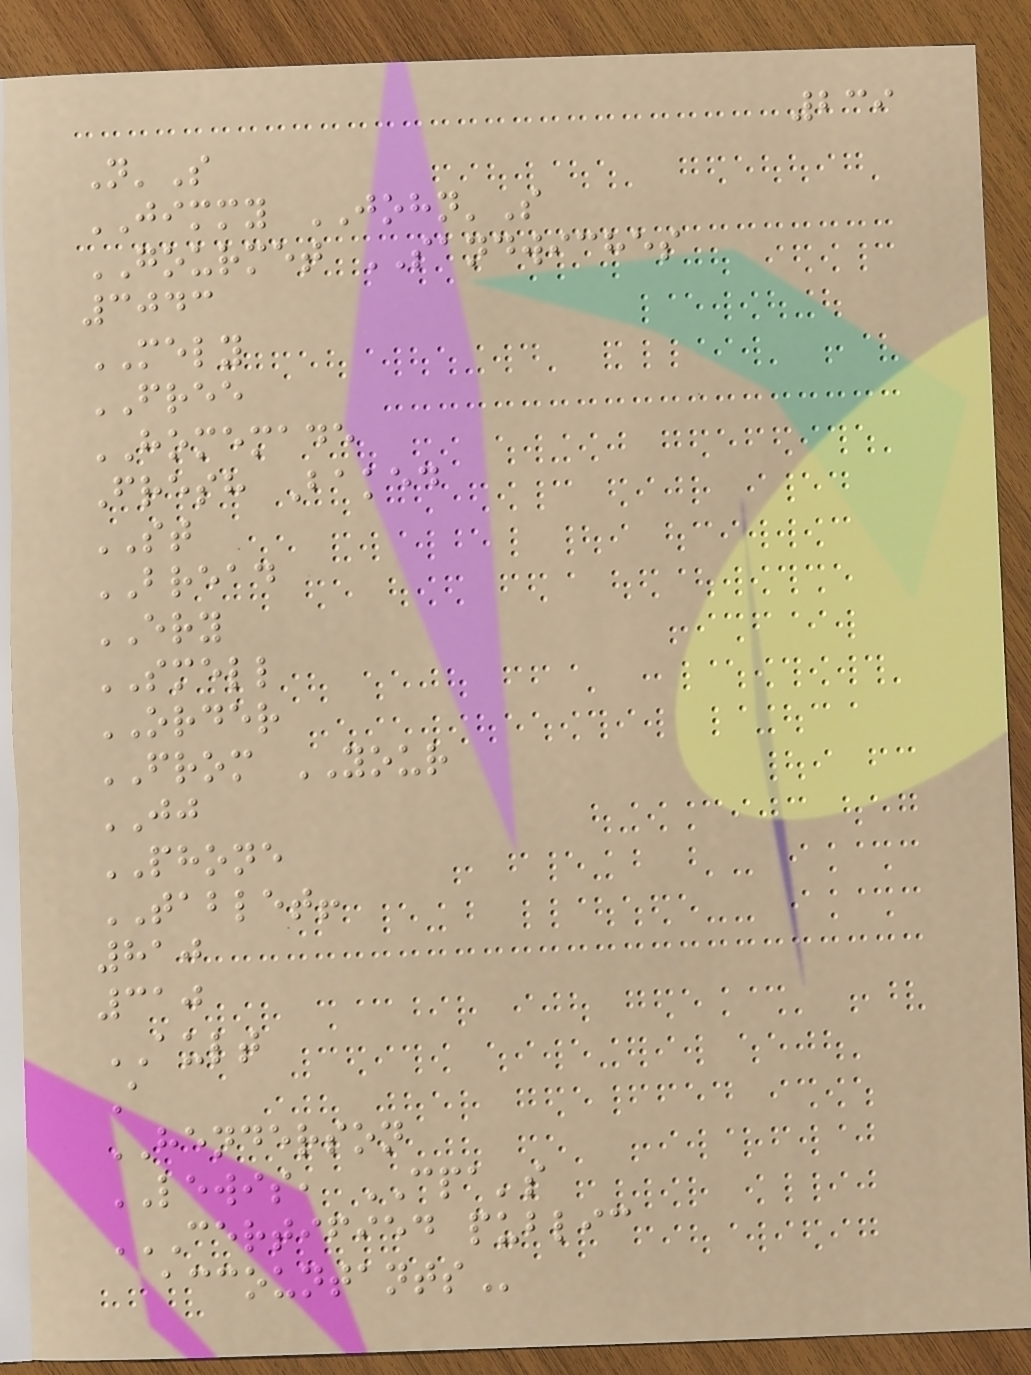239
N'S
JIMMY JOHN'S
GOURMET SANDWICHES
3043
MELY
FREE
HOMEMADE
Fresh Baked
ST
BREAD
ERY
SMELL
ORDER
FROM YOUR
JJ
PHONE
TABLET!
810
310
AULT
A
HENDERSON
LEWIS, CPA's
CERTIFIED PUBLIC
ACCOUNTANTS
